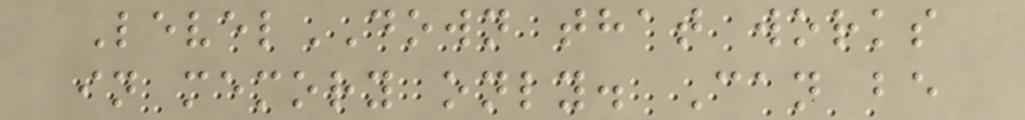LevelDOWN that works
in memory only. Can be
